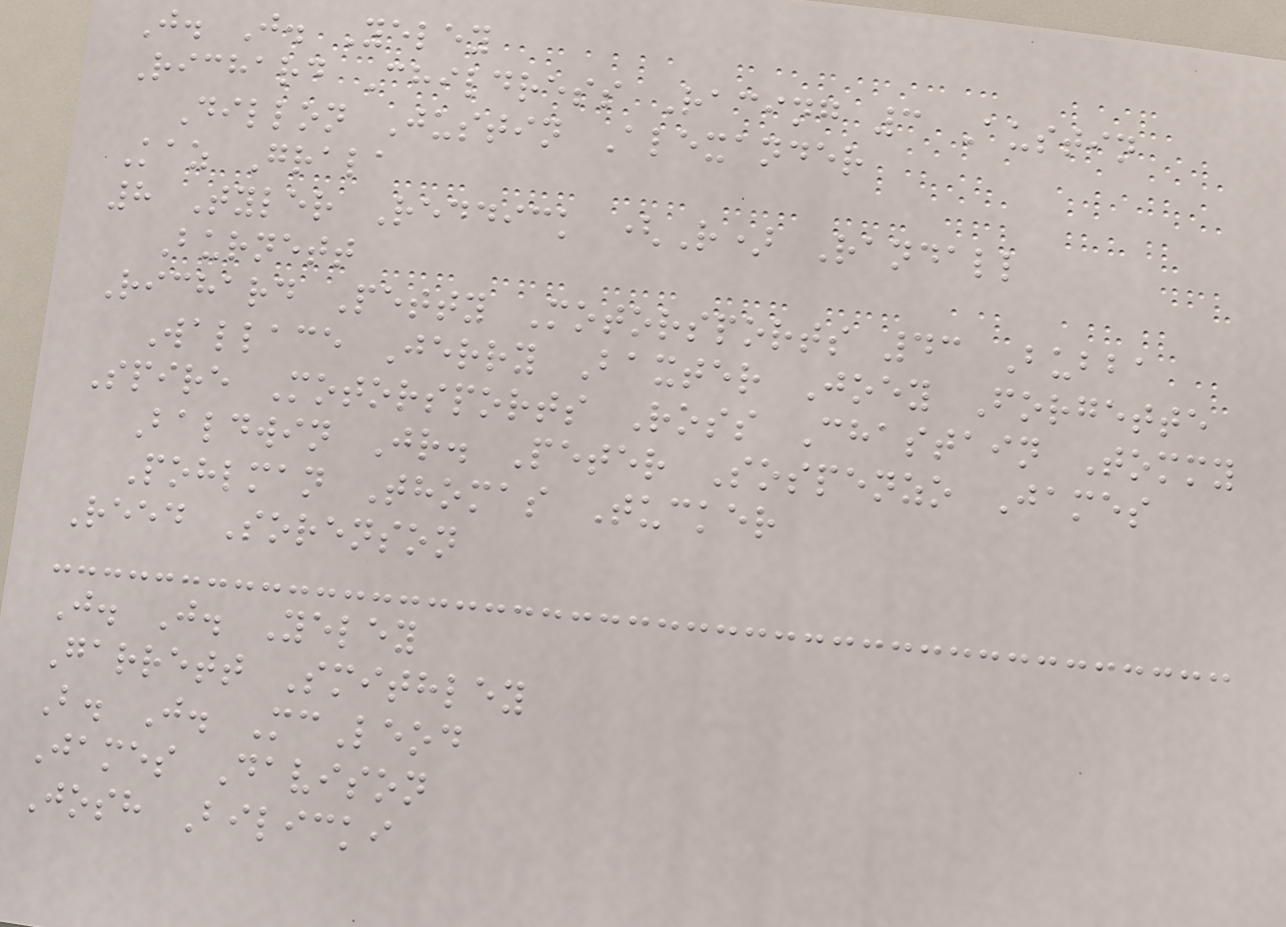J. J. Yeley
Richard Childress Racing 3 Austin
Dillon Justin Alexander
Kaz Grala
8 Tyler Reddick (R) Randall
Burnett
Richard Petty Motorsports 43 Bubba
Wallace Jerry Baxter Joey Forgette
Spire Motorsports Ross Chastain Tommy
Baldwin Jr. Peter Sospenzo James
Pohlman Thomas Tucker
Reed Sorenson
J. J. Yeley
Garrett Smithley
B. J. McLeod
James Davison
Josh Bilicki
